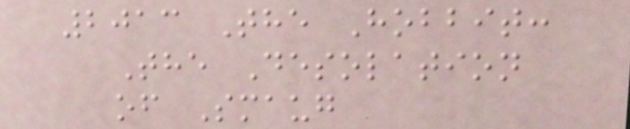2013 The Hobbit:
The Desolation
of Smaug
